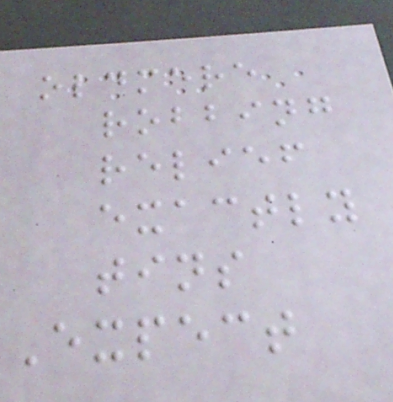oldmere
robbing
relief
exactly
tins
Expect
